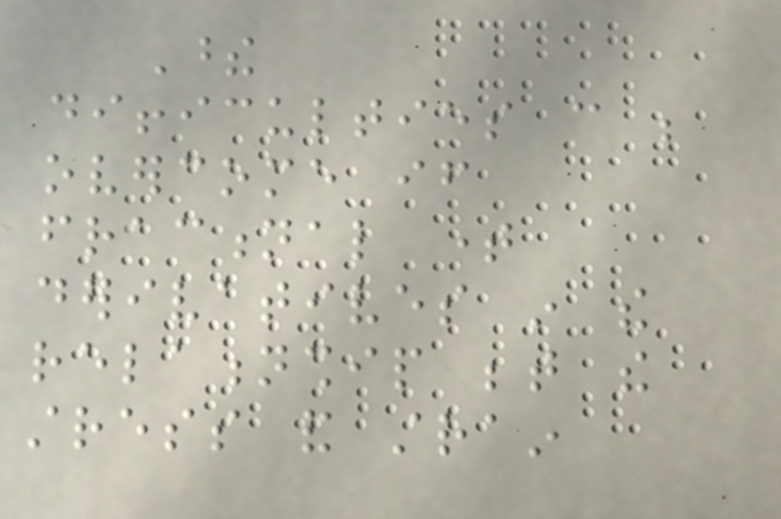These
difficulties can be
overcome if
fractional time
derivatives in the
relationship between the
stress and strain
